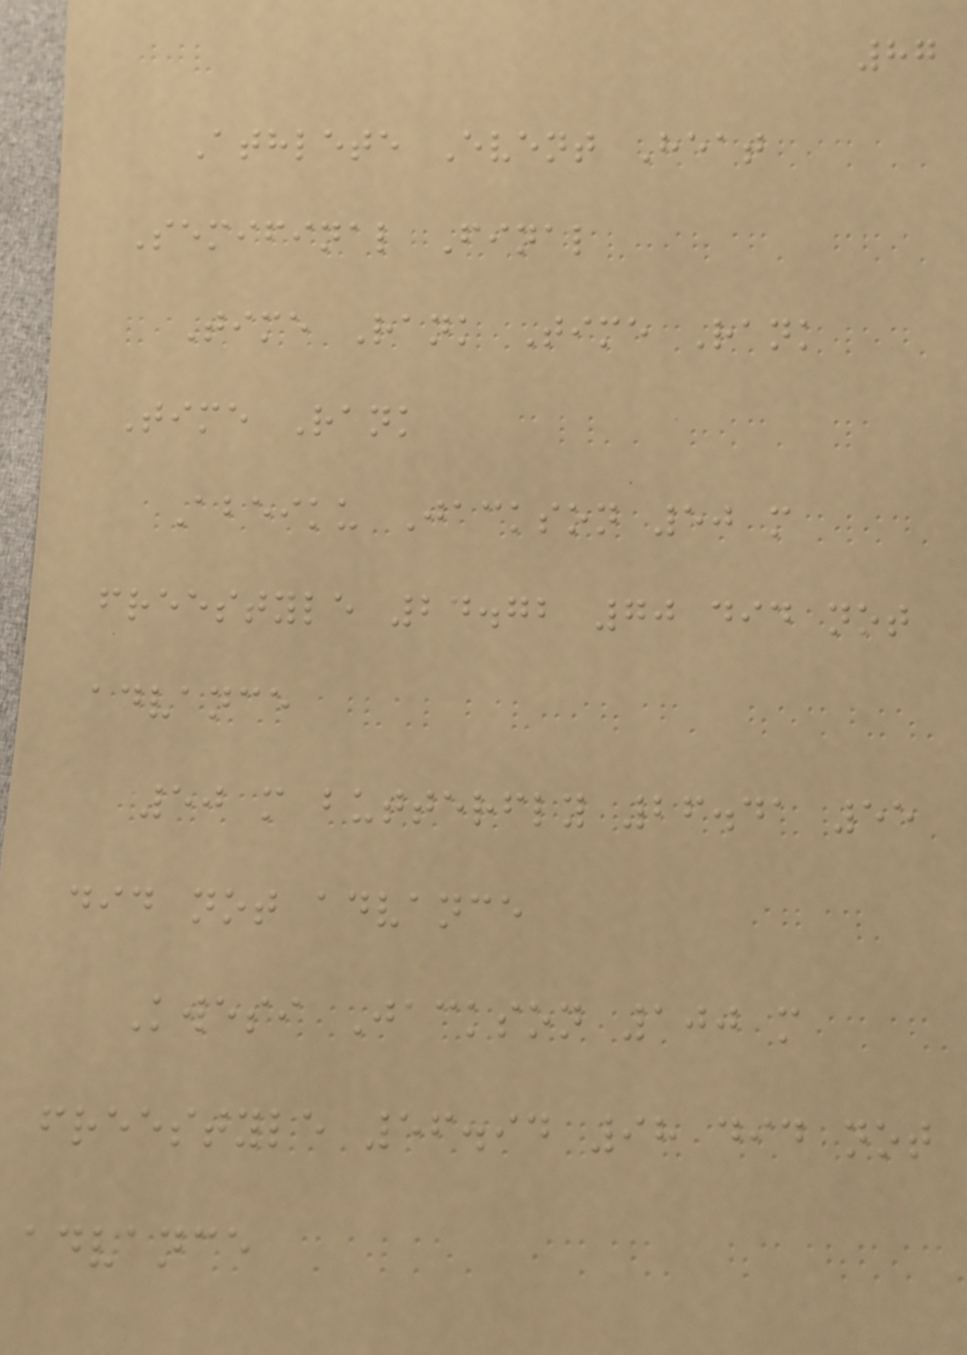87
Athlete Event Heat
Semifinal Final
Time Rank Time Rank
Time Rank
Abeiku Jackson 50 m
freestyle 24.72 70 did not
advance
50 m butterfly 26.41 55
did not advance
Kwesi Jackson 100 m
freestyle 56.94 98 did not
advance
